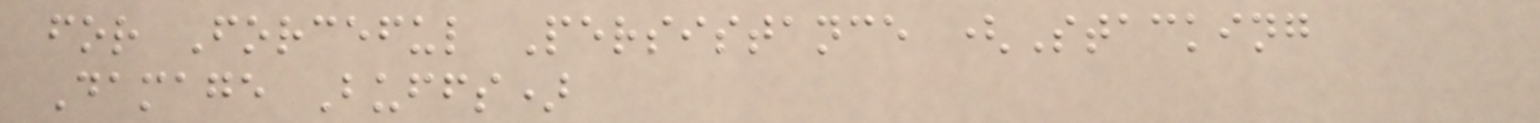for Forceful Persistance (Stacking
Damage Buffs)
